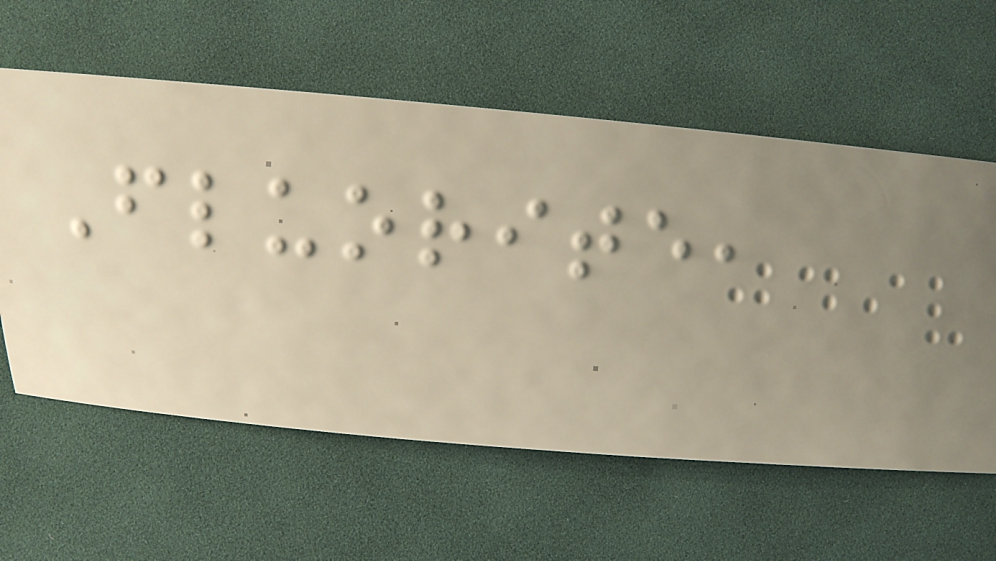Fluorite,
